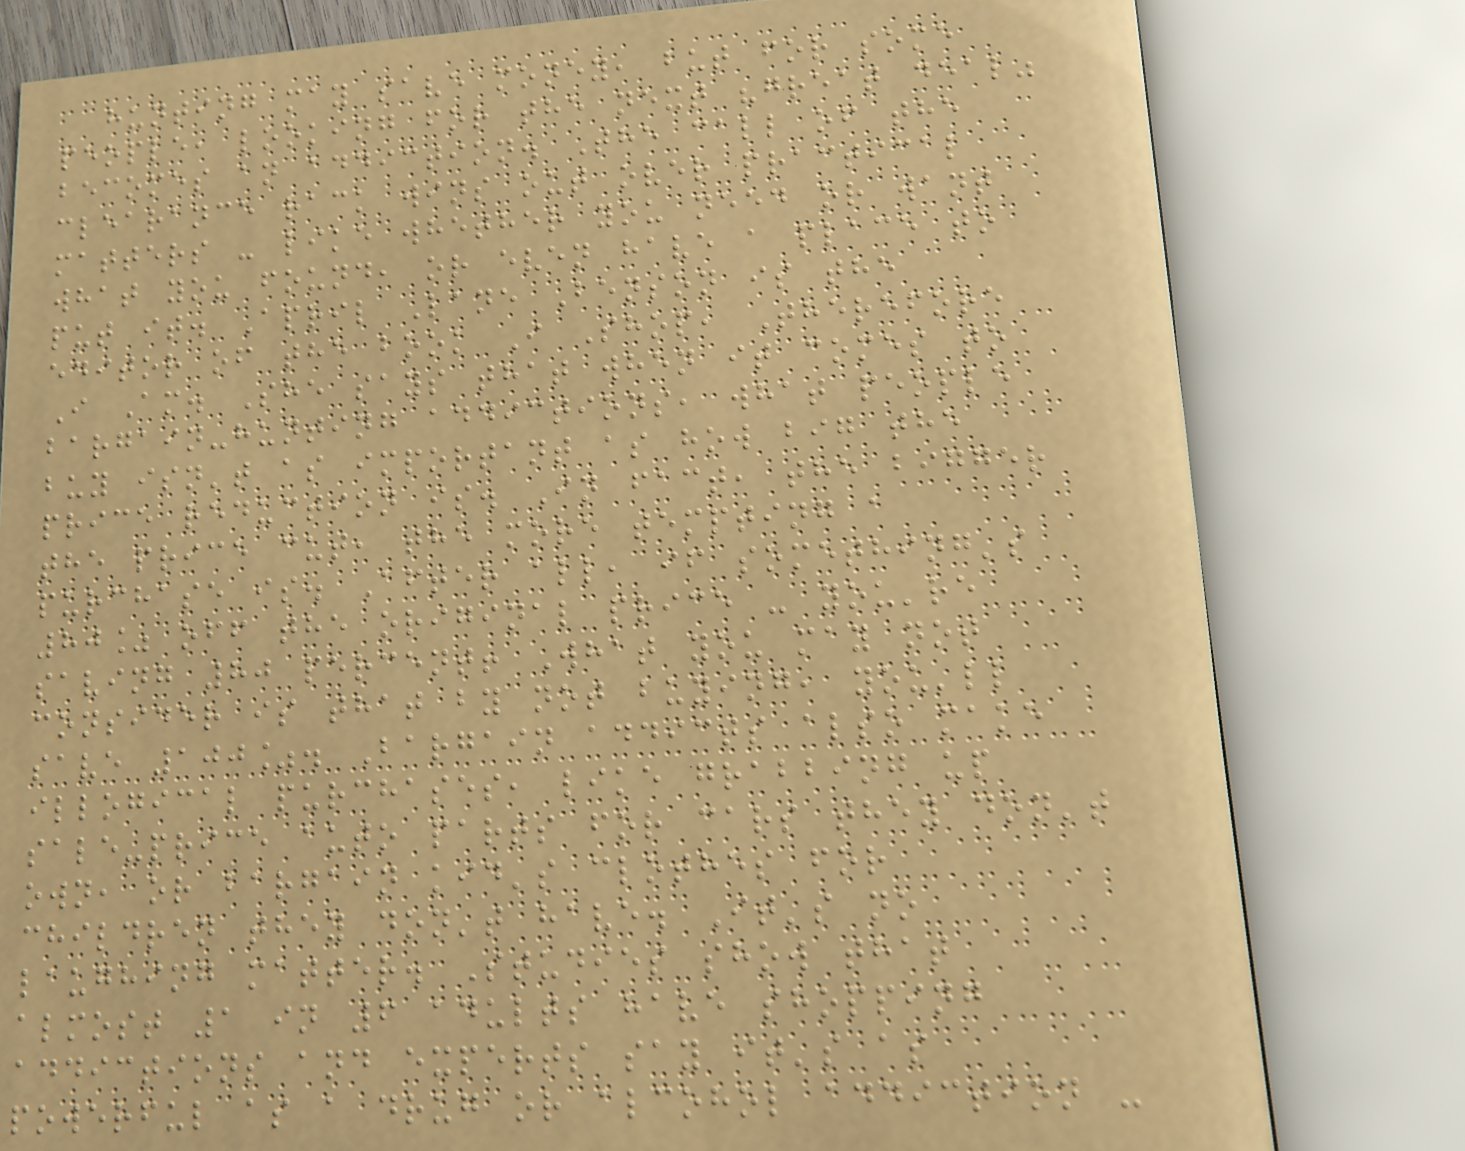hunting may save money, but for some
people, looking for the next "great deal"
becomes an addiction. The call of the
clearance rack wins out over practical
matters - like whether you need or want
what you found, or even have a place to
put it. April Lane Benson is the
editor of the book I Shop, Therefore
I Am. She says that when it comes to
bargain-hunting addictions, what people
buy isn't as important as how big the
price reduction is. In fact, the bigger
the price cut, the more tempting a
purchase is. After all, if something's
80% off the original price - you're
saving 80 percent! What you may not
consider is that by not buying, you'll
save 100%. Bargain addicts also make
illogical purchases, like grabbing up
sale-price auto parts for cars they don't
own, or bargain kid's clothes for
children they don't have. It's no
laughing matter. Studies show that
almost 1 in 6 adults have shopping
addictions and experts say it's as
powerful as a drug or alcohol addiction -
